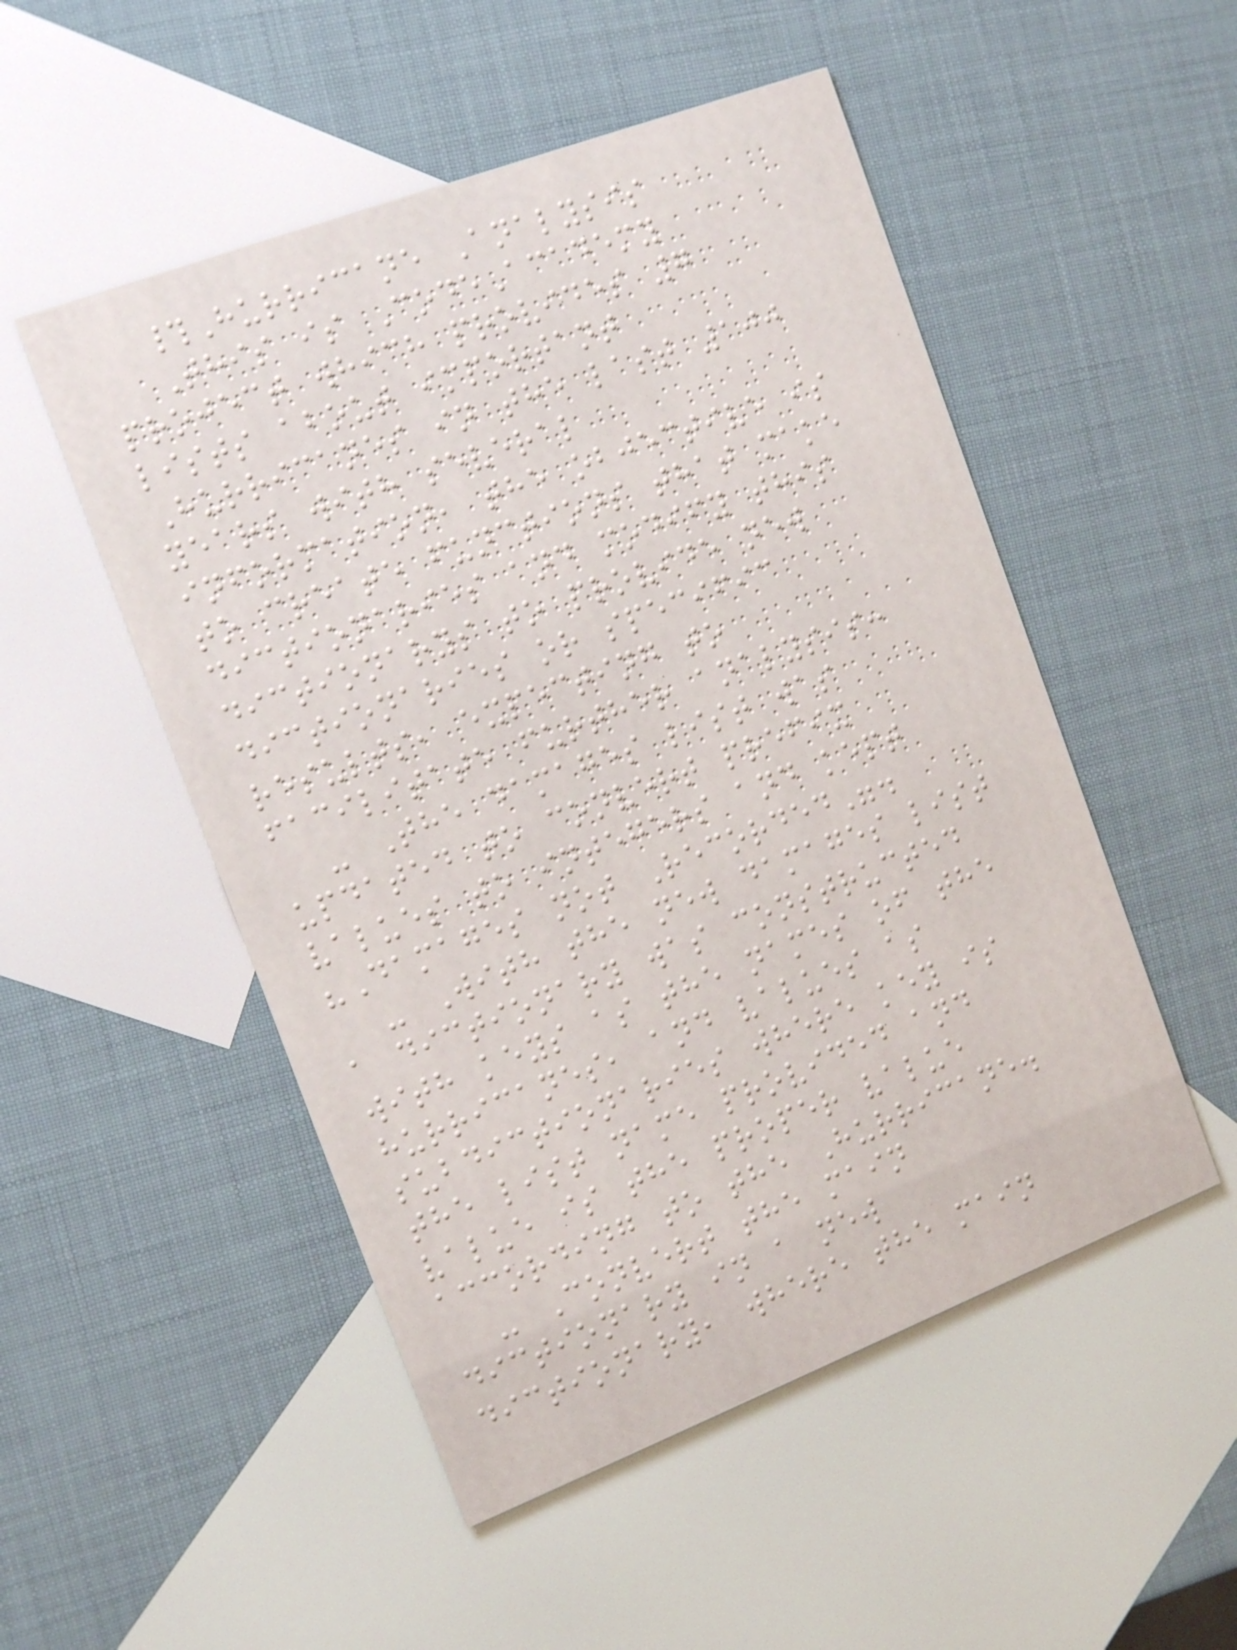#Hurricane Analysis
This is CodeAcademy
project which provides 7
lists about important
Hurricanes in the last 100
years with several
information, the objective is
to create functions that make
dictionaries and modify this
dictionarys to provide new
dictionaries or specific
results, expecting to
facilitate further analysis:
- The damages list was
updated to convert prefix
values to integers and kept
"Damages not Recorded".
- With the new damages list
a dictionary was constructed
with keys as the names of the
hurricanes, and values as
subdictionaries where key is
the list name provided and
value is the proper value
according to the Hurricane.
- Convert the main
dictionary in a new
dictionary, where the main
